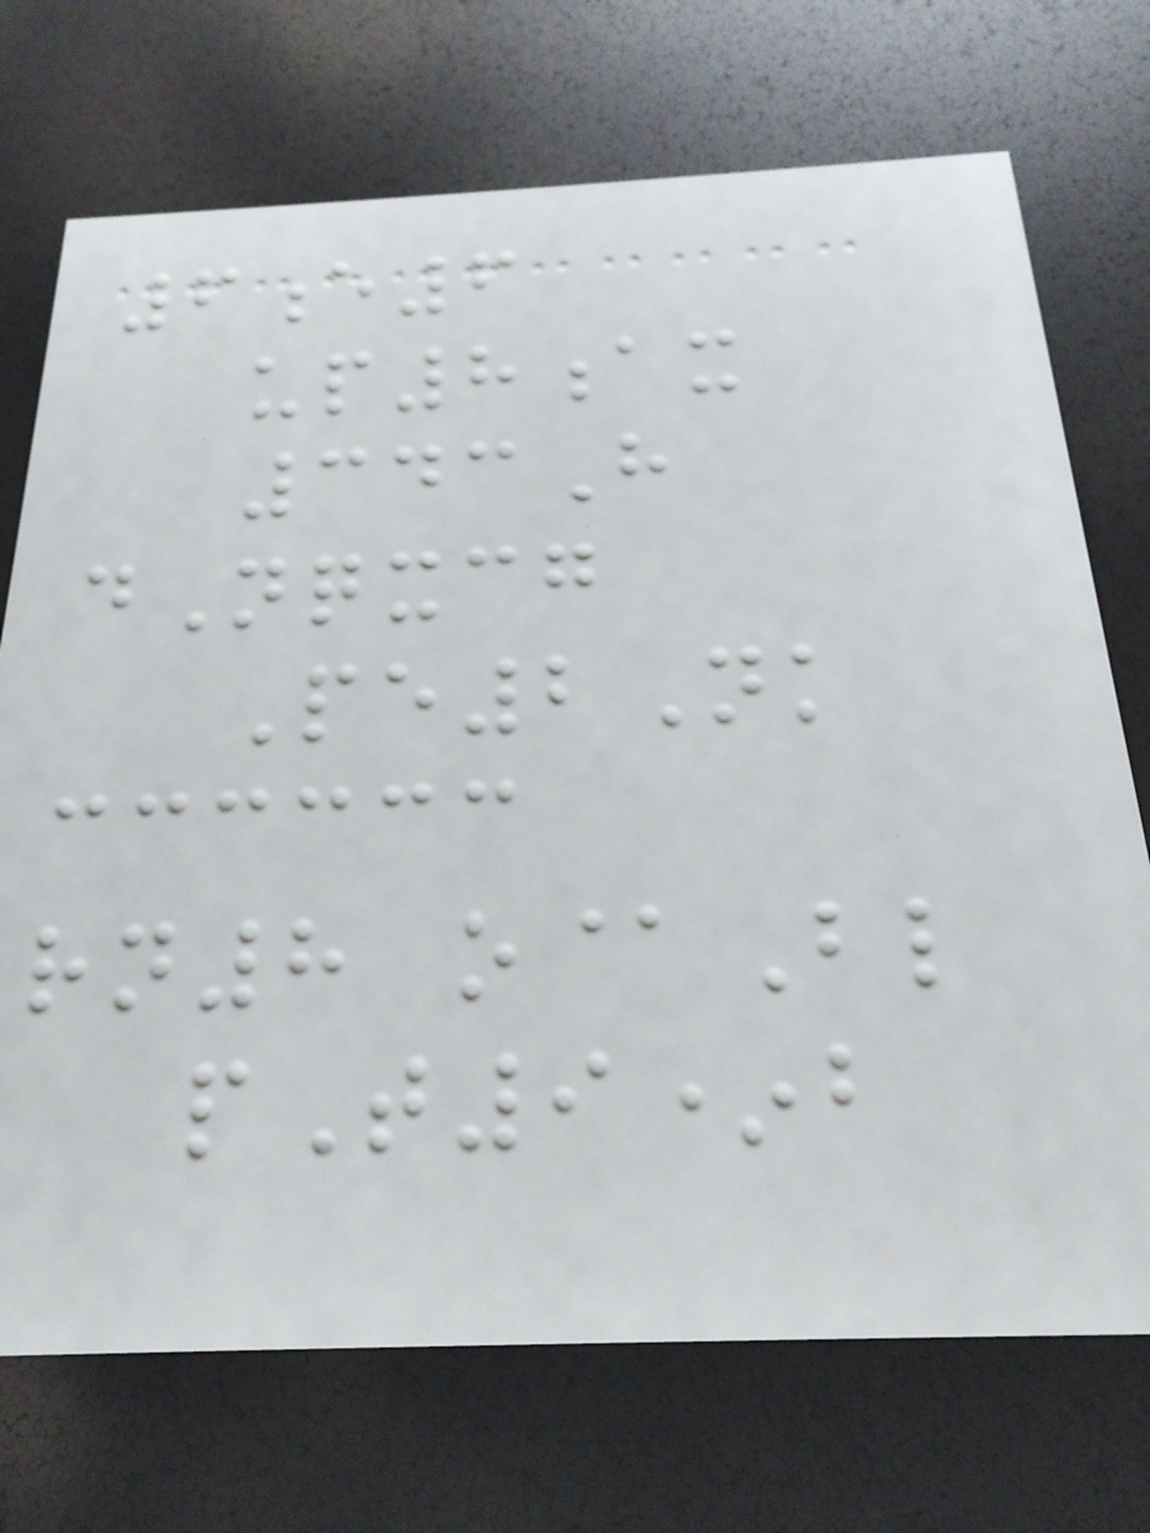6e6
up8ax
343H
dNqxcg
Pe2Nk
rn8 o@Bl
pT9*b
